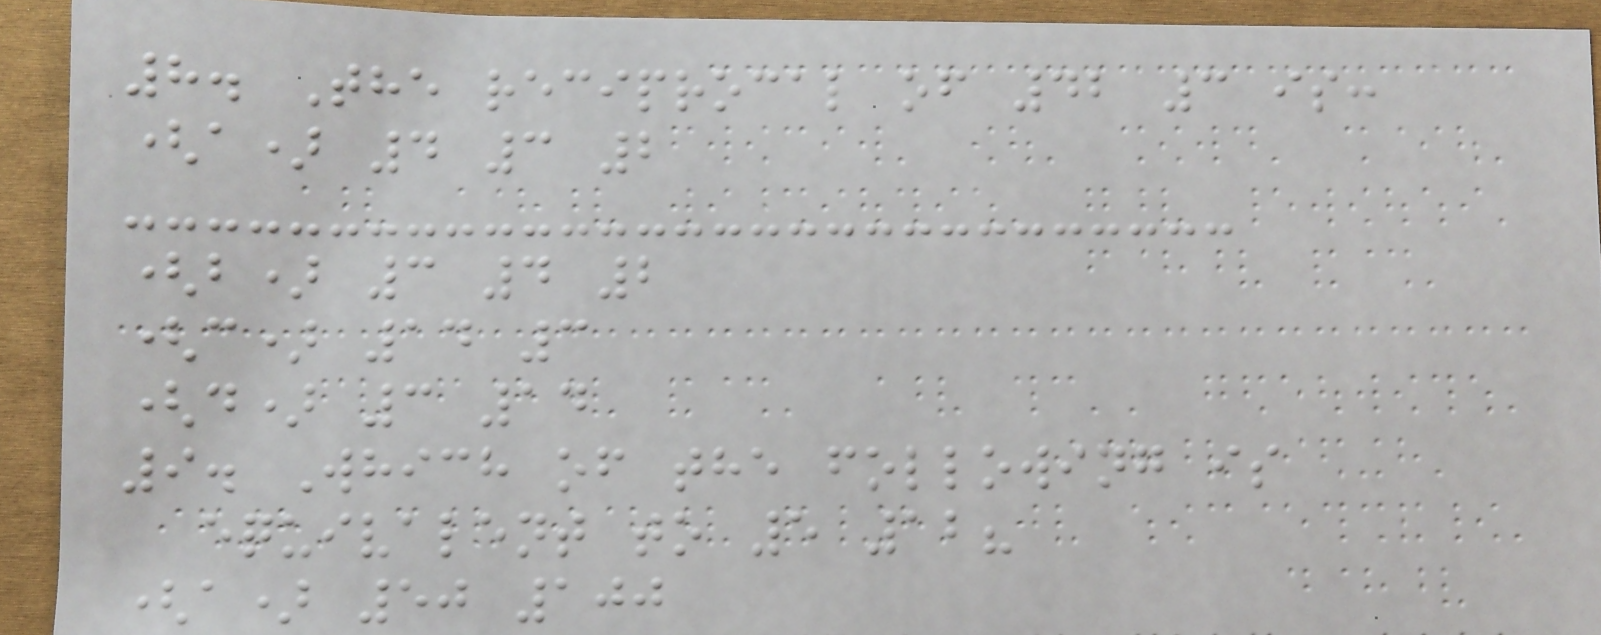8. The reciprocal of 42 3 is:
(a) 4 3 2
(b) 3 4 2
(c) 14 3
(d) 3 14
9. Which of the following is
equivalent to 5 12?
(a) 50 100
